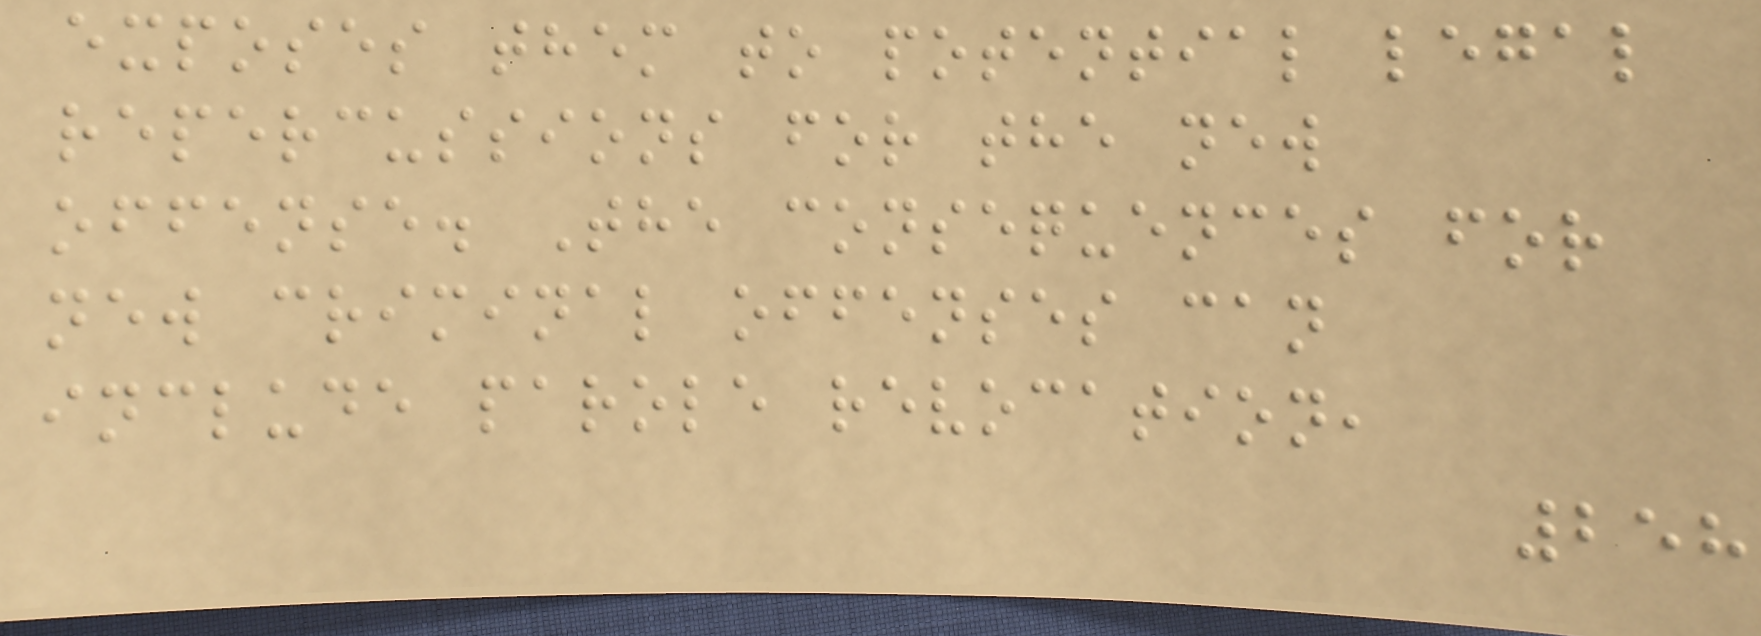exposes them to potential legal
repercussions for the new
offense. The consequences for
new criminal offenses can
include parole revocation,
258
